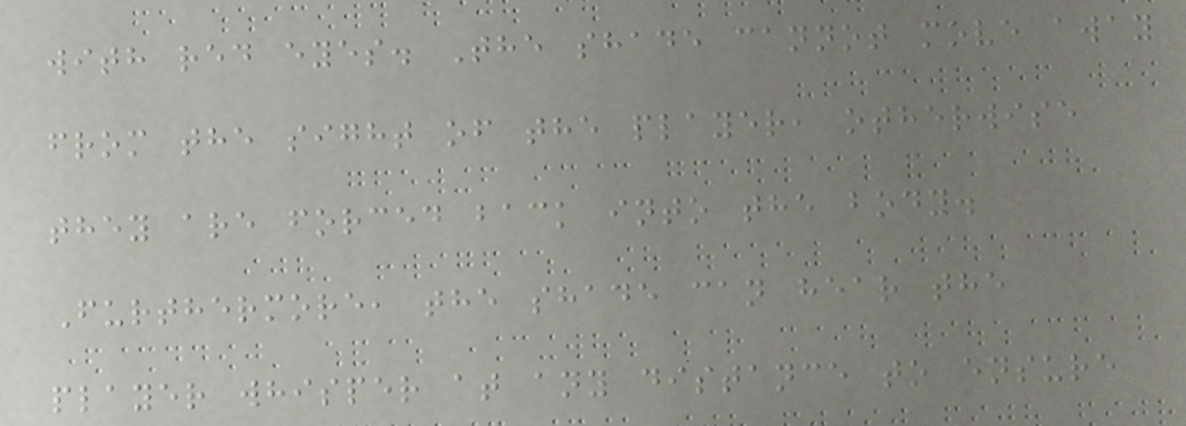with red eyes. The shade cannot move away
from the sight of the player, otherwise
they are forced back into the body.
Furthermore, the shade can hear the
player whisper at any distance to ensure
